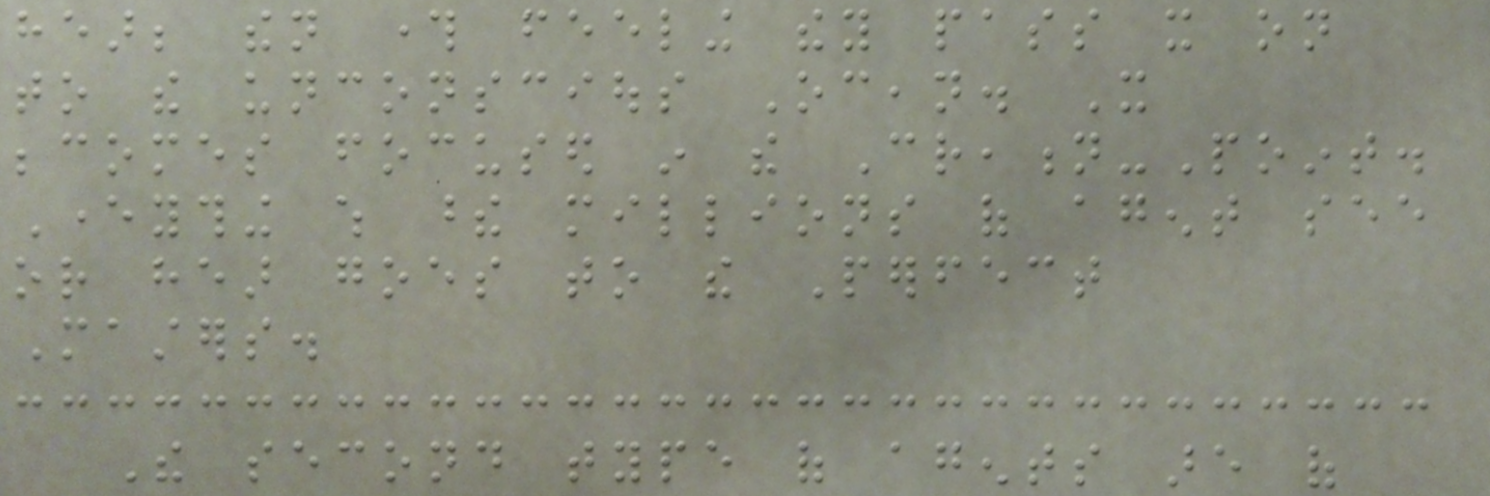hear; then through feeling they pass it on
to the unconscious Ocean. It
becomes focused in the Creation-Point.
Everything which these millions of agent see
or hear goes to the Perfect
Masters.
The second type of agents are of
